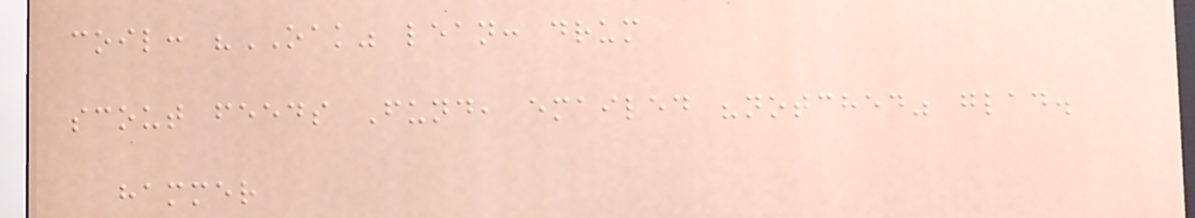coil: "OAK" lean: drum
scout feeds Fund, emailed "notched" glad.
hammer
